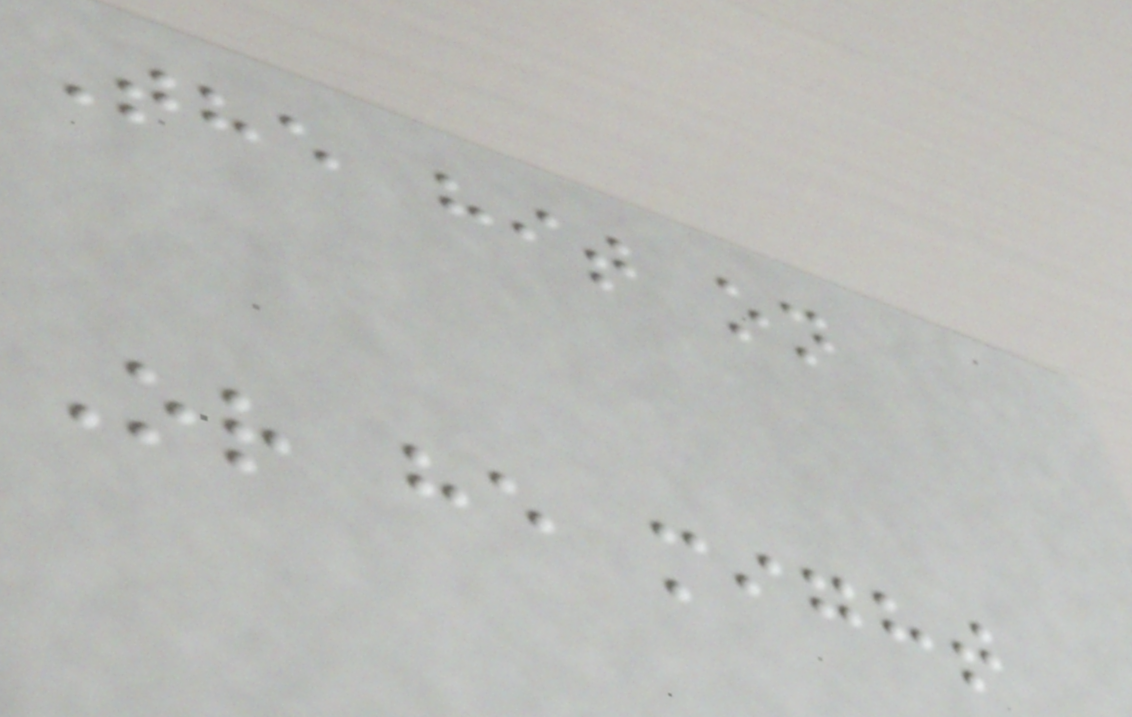The hit on
Or he might
